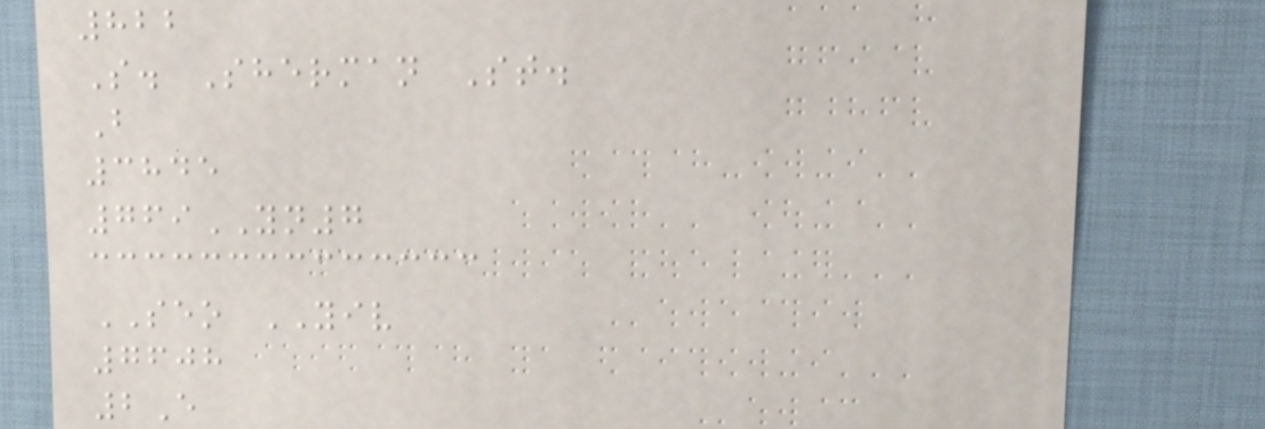822
S. Sherman St.
B
3845
769YN7
SEO YIV
7608
2E
